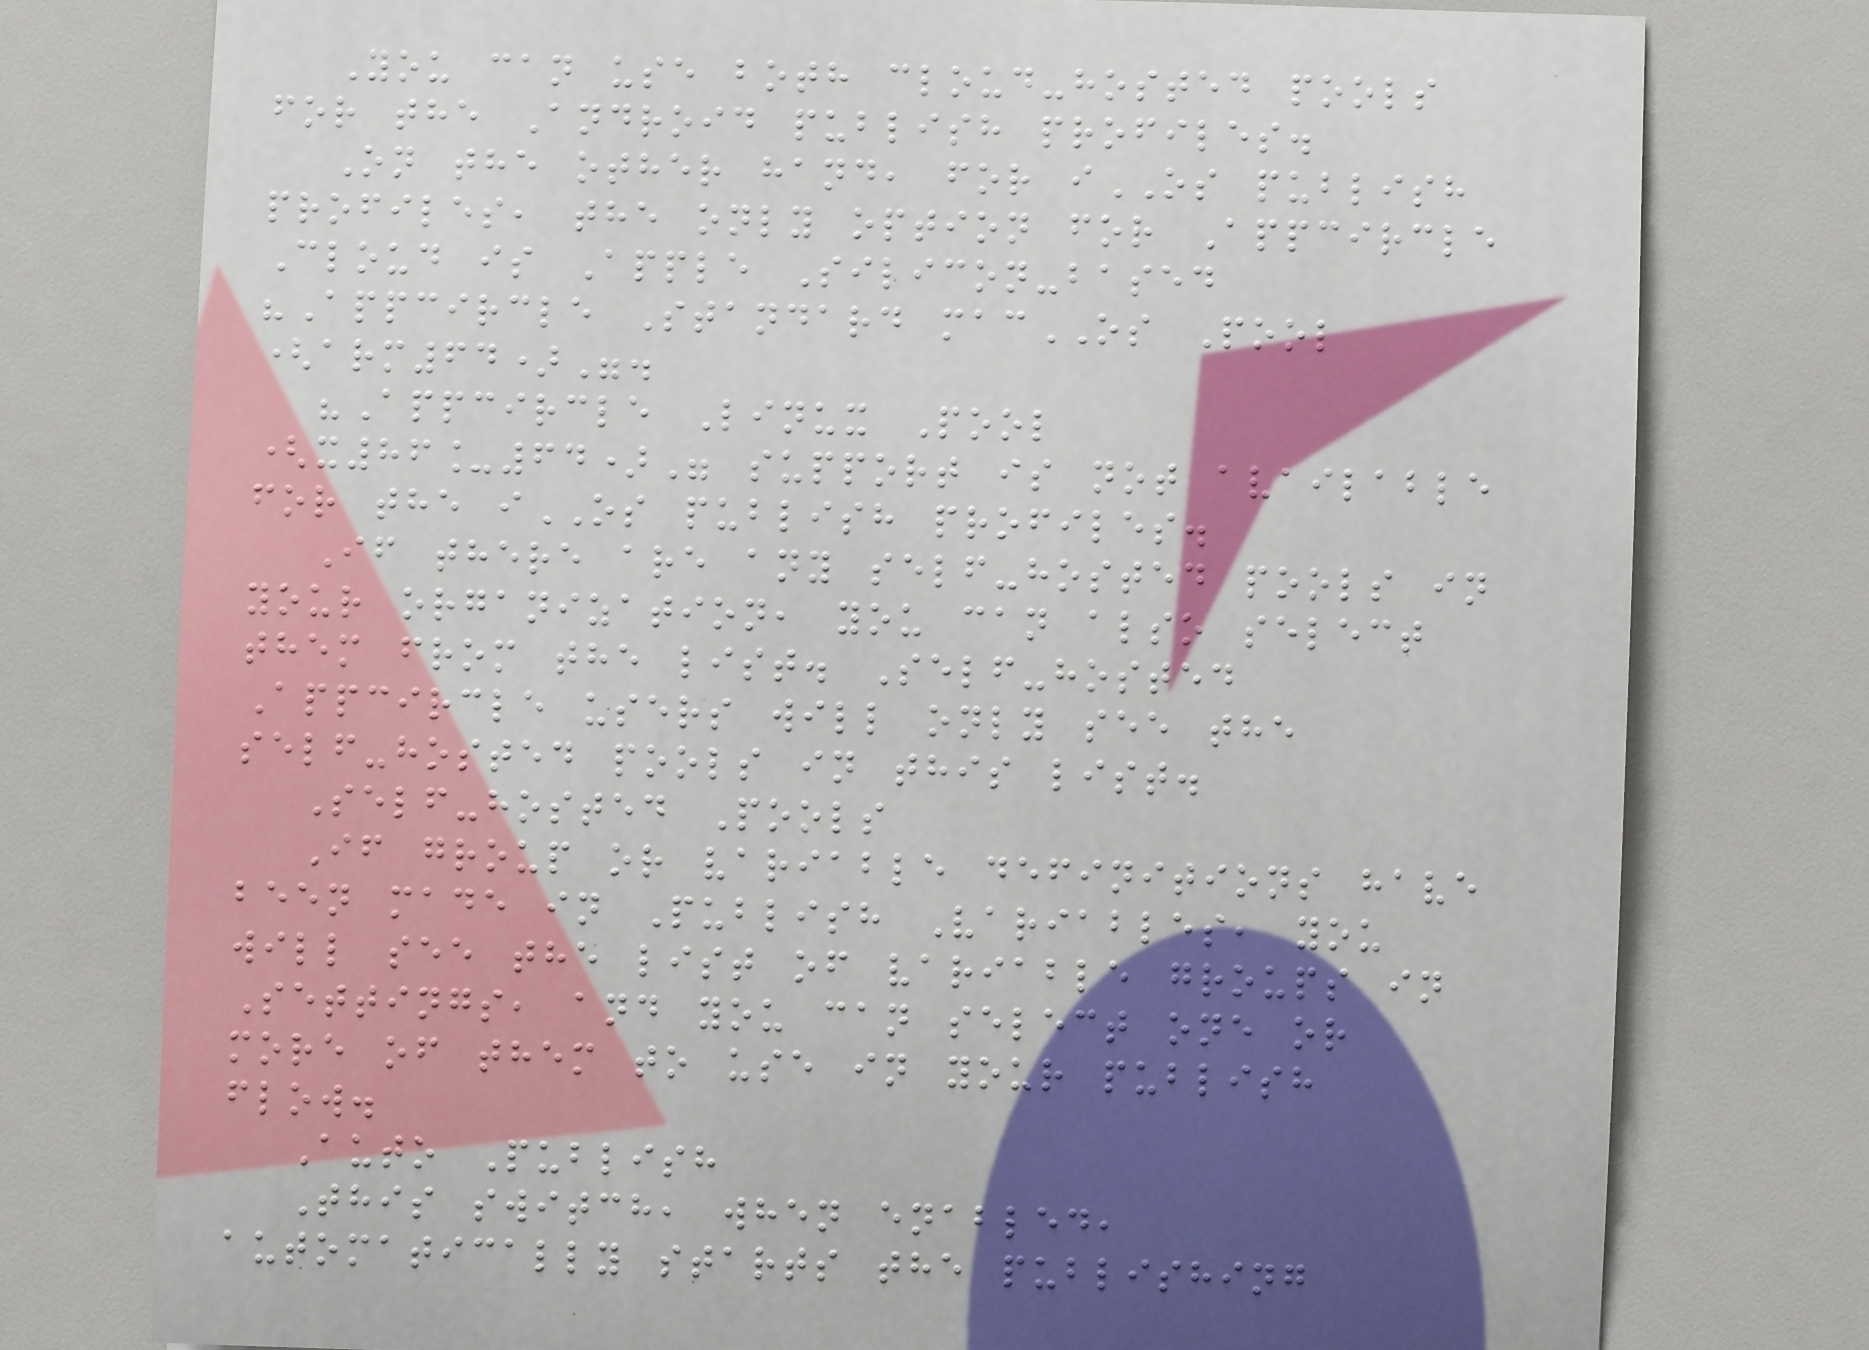You can use both cloud-hosted pools
for the Android publish profiles.
On the other hand, for iOS publish
profiles, the only option for Appcircle
Cloud is Apple Silicon-based
"Appcircle Standard macOS Pool
(arm64)".
"Appcircle Linux Pool
(x86_64)" support is not available
for the iOS publish profiles.
If there are any self-hosted pools in
your organization, you can also select
them from the list. Self-hosted
Appcircle users will only see the
self-hosted pools in this list.
Self-hosted Pools
If group or variable definitions have
been made in Publish Variables, you
will see the list of variable groups in
Settings, and you can select one or
more of them to use in your publish
flow.
Auto Publish
This switch, when enabled,
automatically starts the publishing
